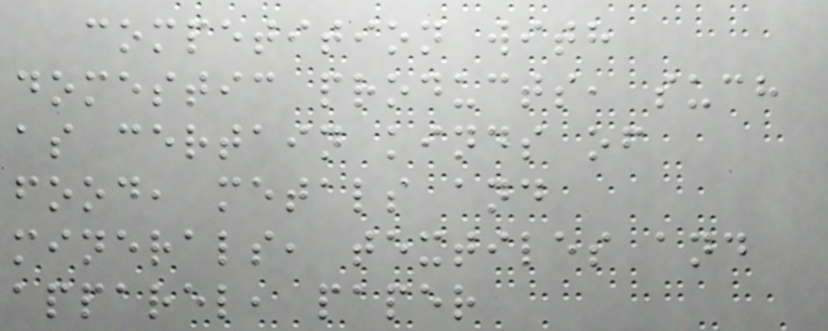competition with
domestic products, such
as certain kinds of
food, metals and
minerals, textiles and
apparel, paper
